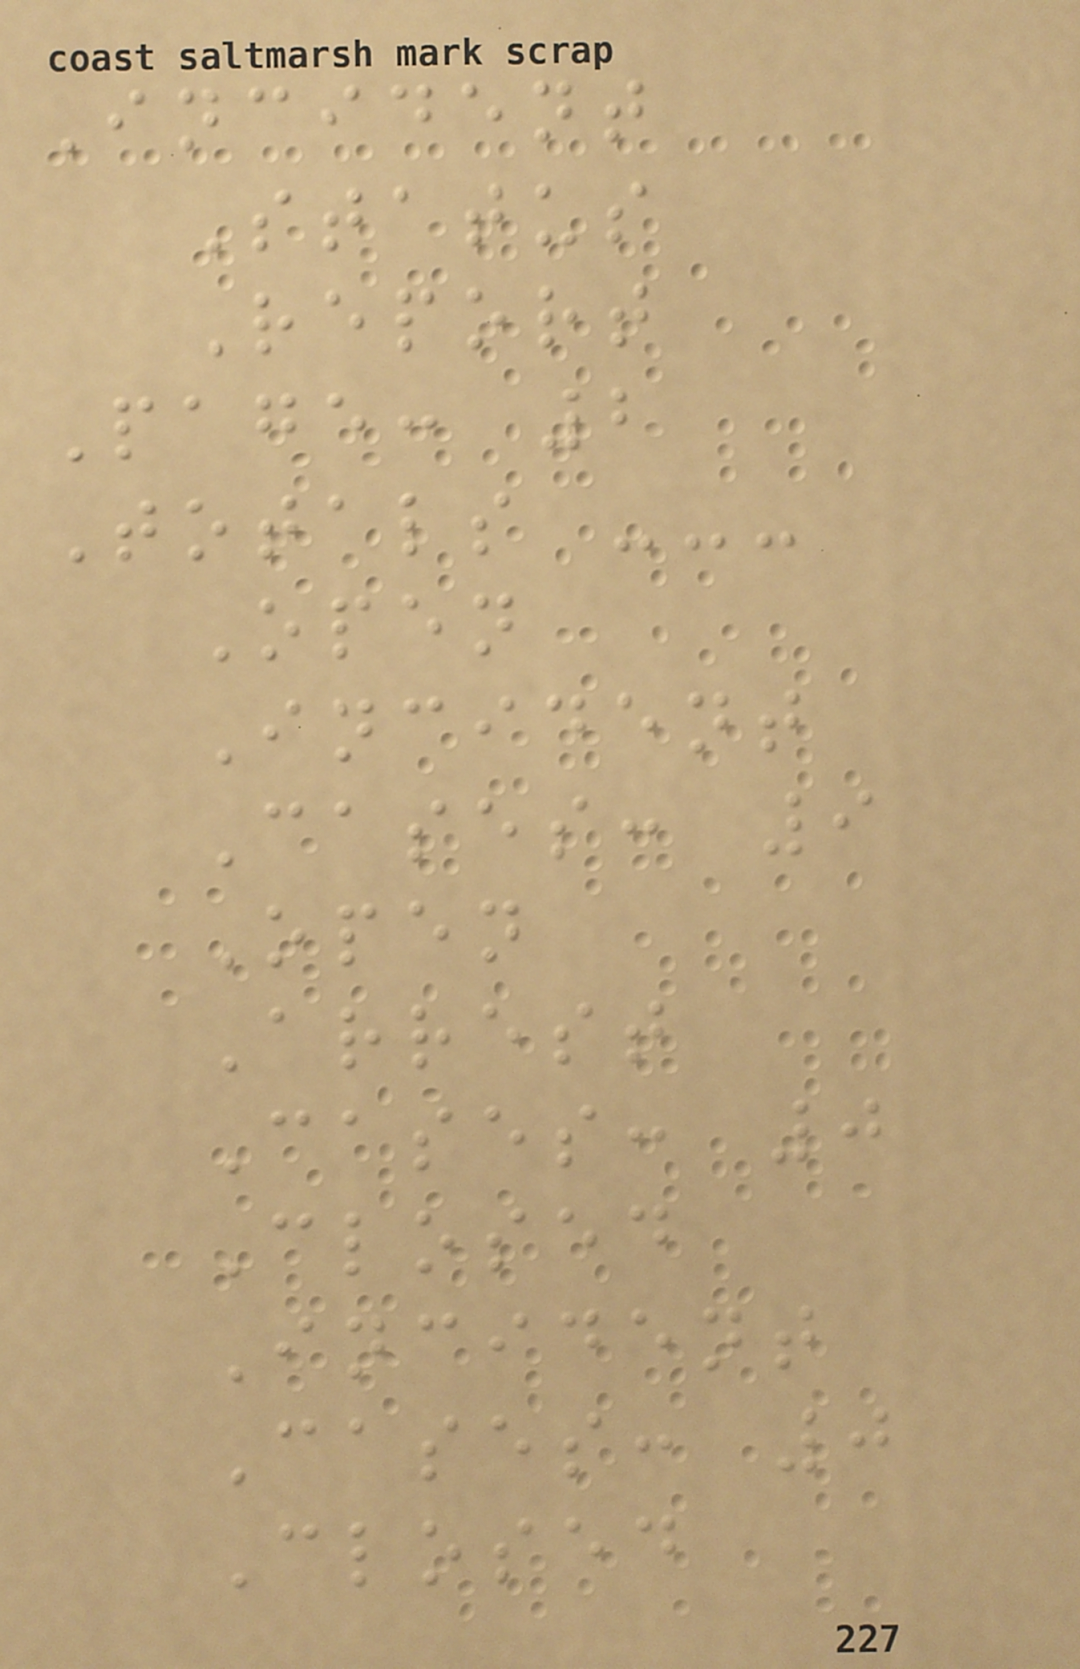Incident
Status
Report
Page: 2
Totals ---
Open
Incident
Cases: 9
Open
Arrest
Cases: 0
Closed
Incident
Cases: 0
Closed
